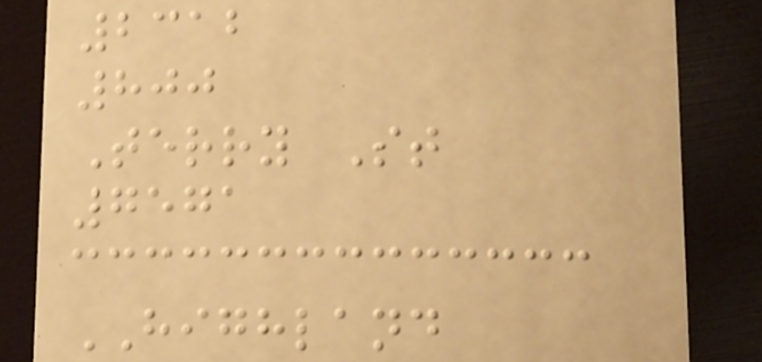2312
800
Terry St
7571
HIGHLAND
